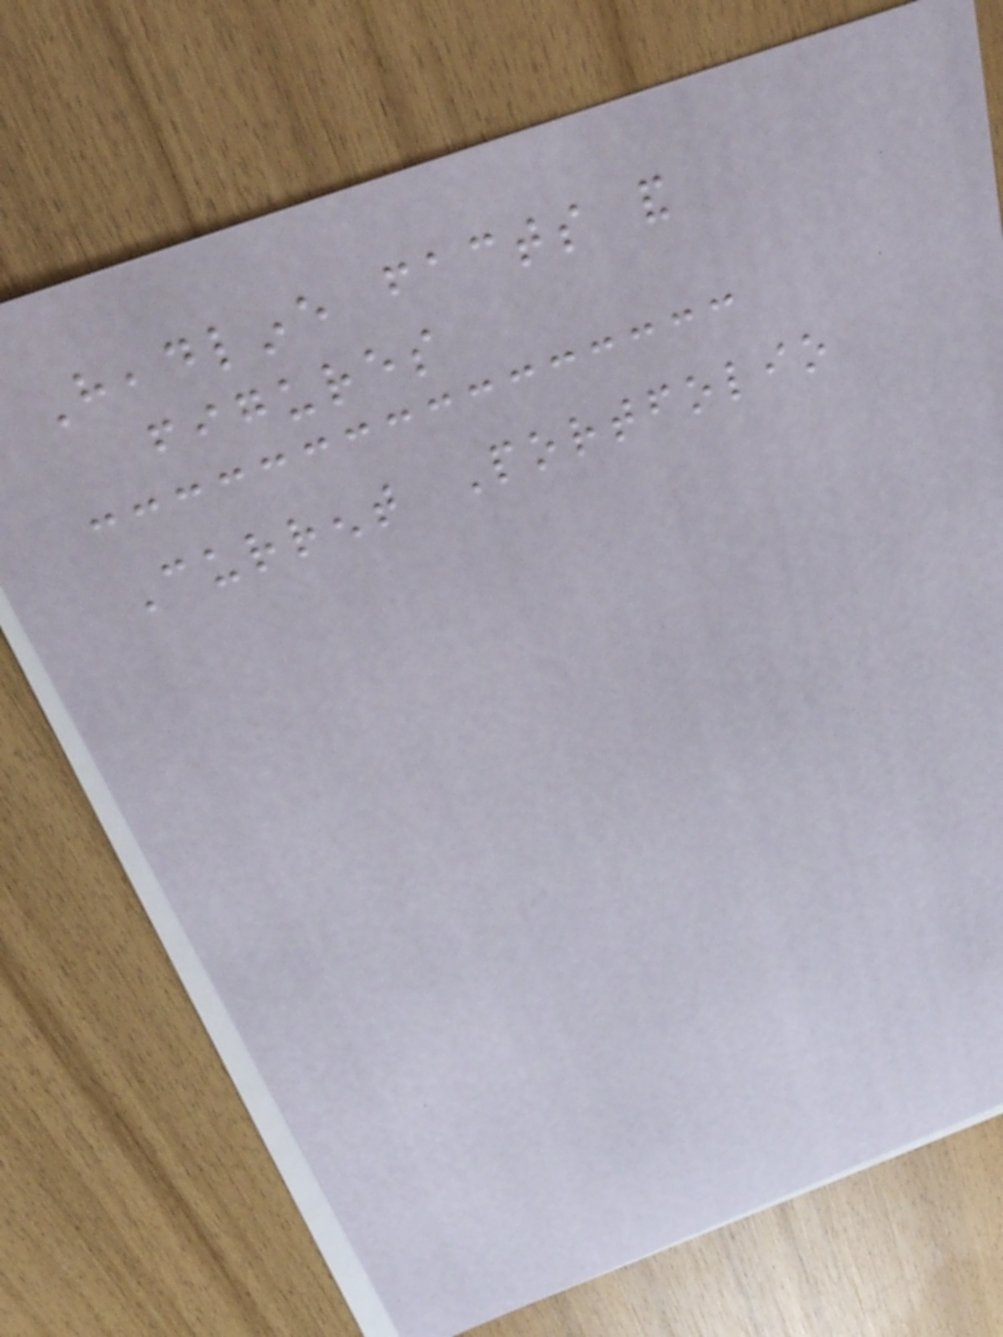Headline facts and
figures
Current Portfolio
